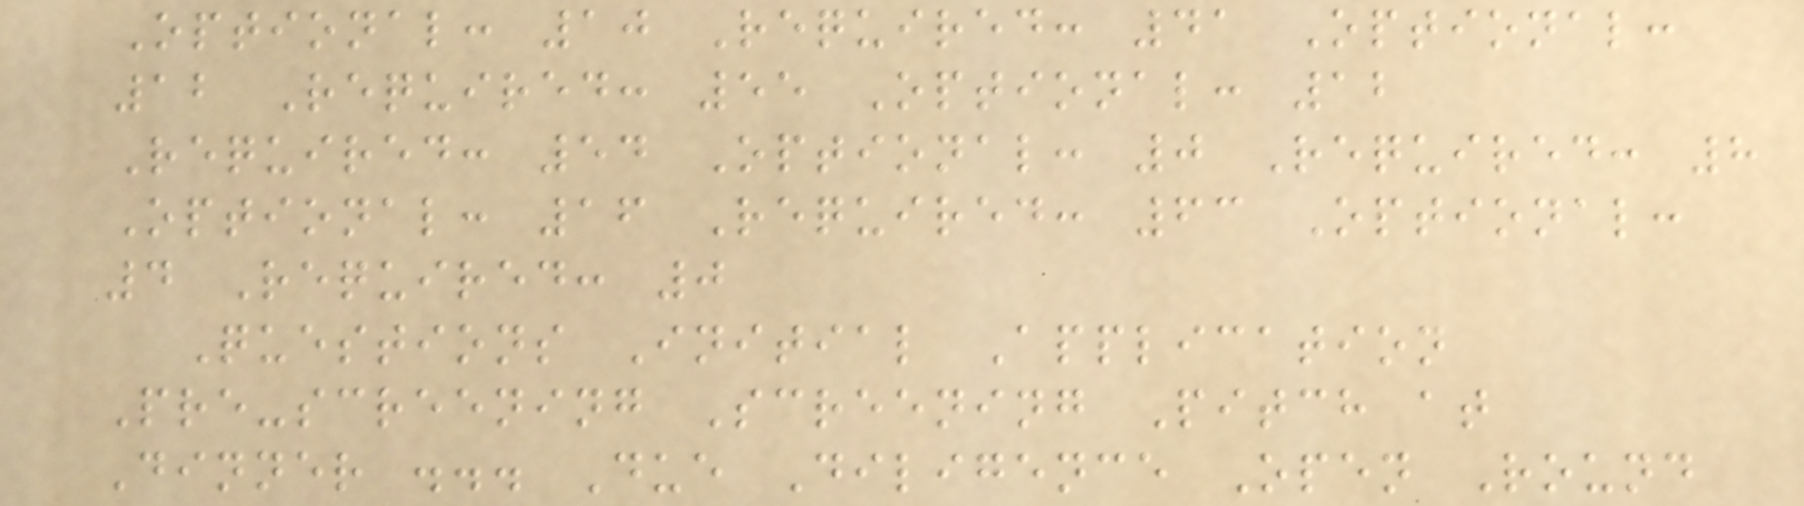Optional: 10 Required: 41 Optional:
12 Required: 55 Optional: 12
Required: 54 Optional: 0 Required: 8
Optional: 16 Required: 63 Optional:
4 Required: 0
Questions Initial Application
Pre-screening Screening Pitch at
Dinner ... Due Diligence Open Round
